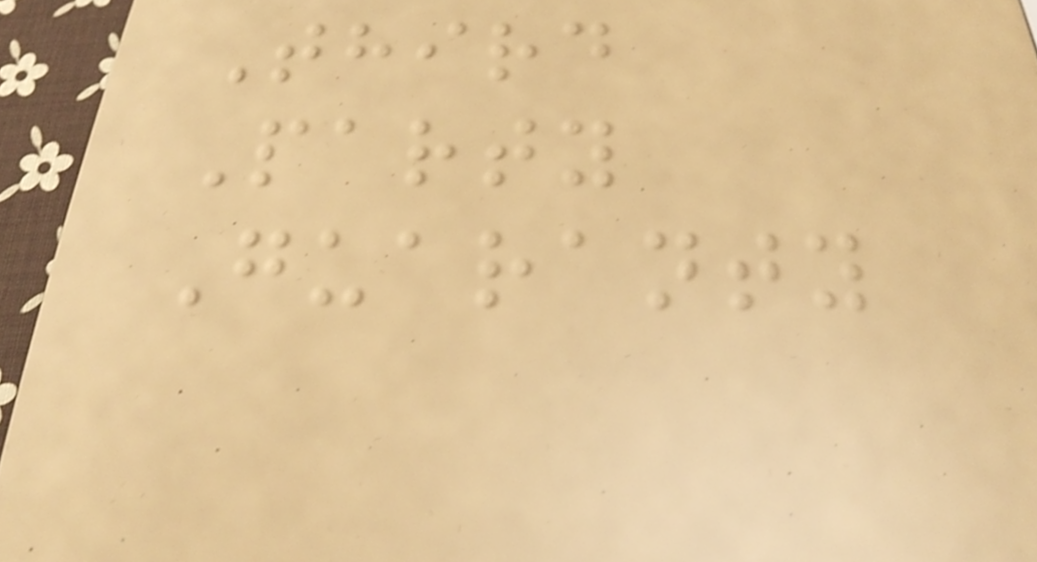Third
Party
Guaranty
